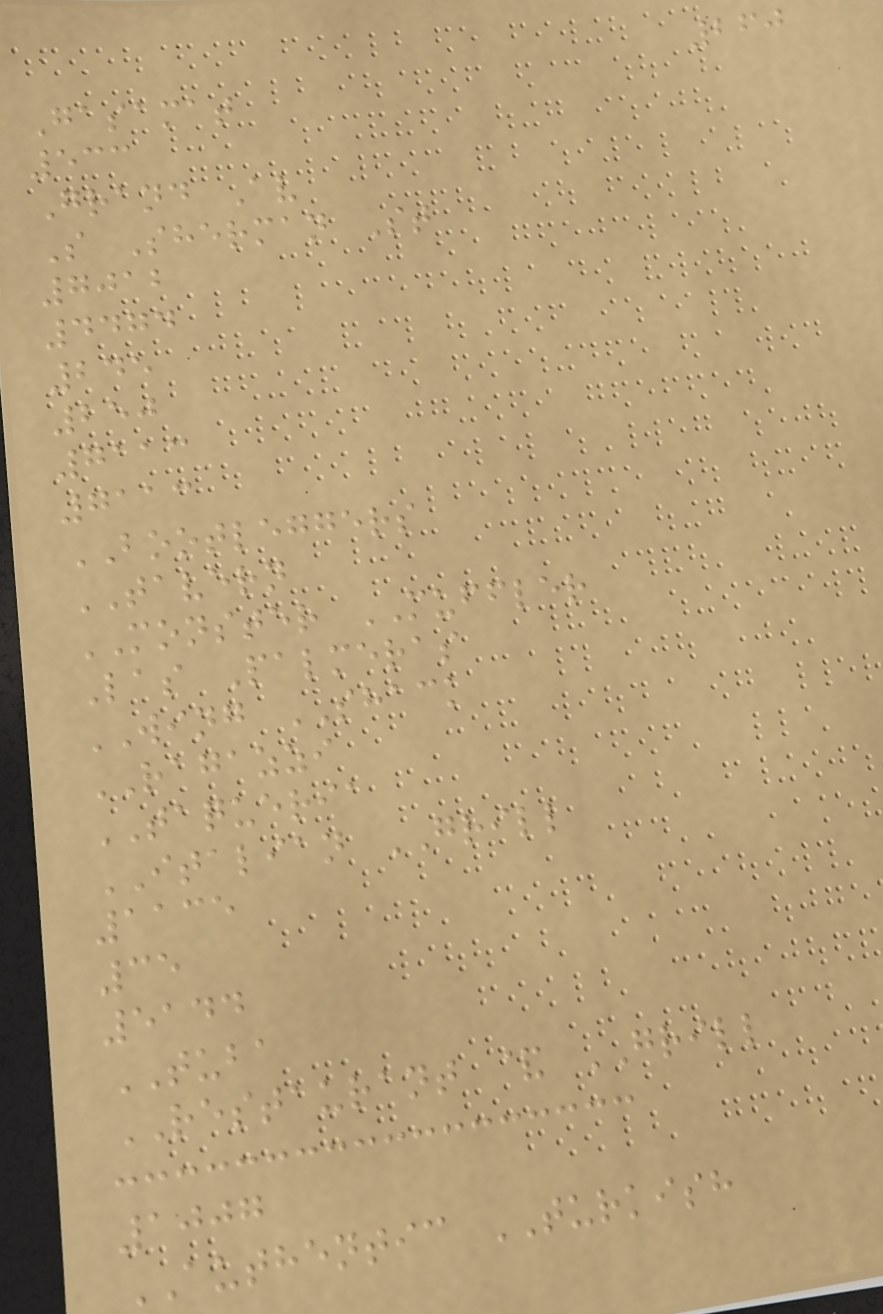260
Gasamat
533
Grand Av
S Sherman St
7012
4474
245
250
7113
7113
BOOTLEGGERS
TAVERN
MONSTER MUFFLER
Las Palmeras
WING SHACK
RAGAZZI
TAQUERIA
ITALIAN GRILL
1135
35
5144
TUBA
RESTAURANT & GRILL
1007
AUTHENTIC TURKISH
